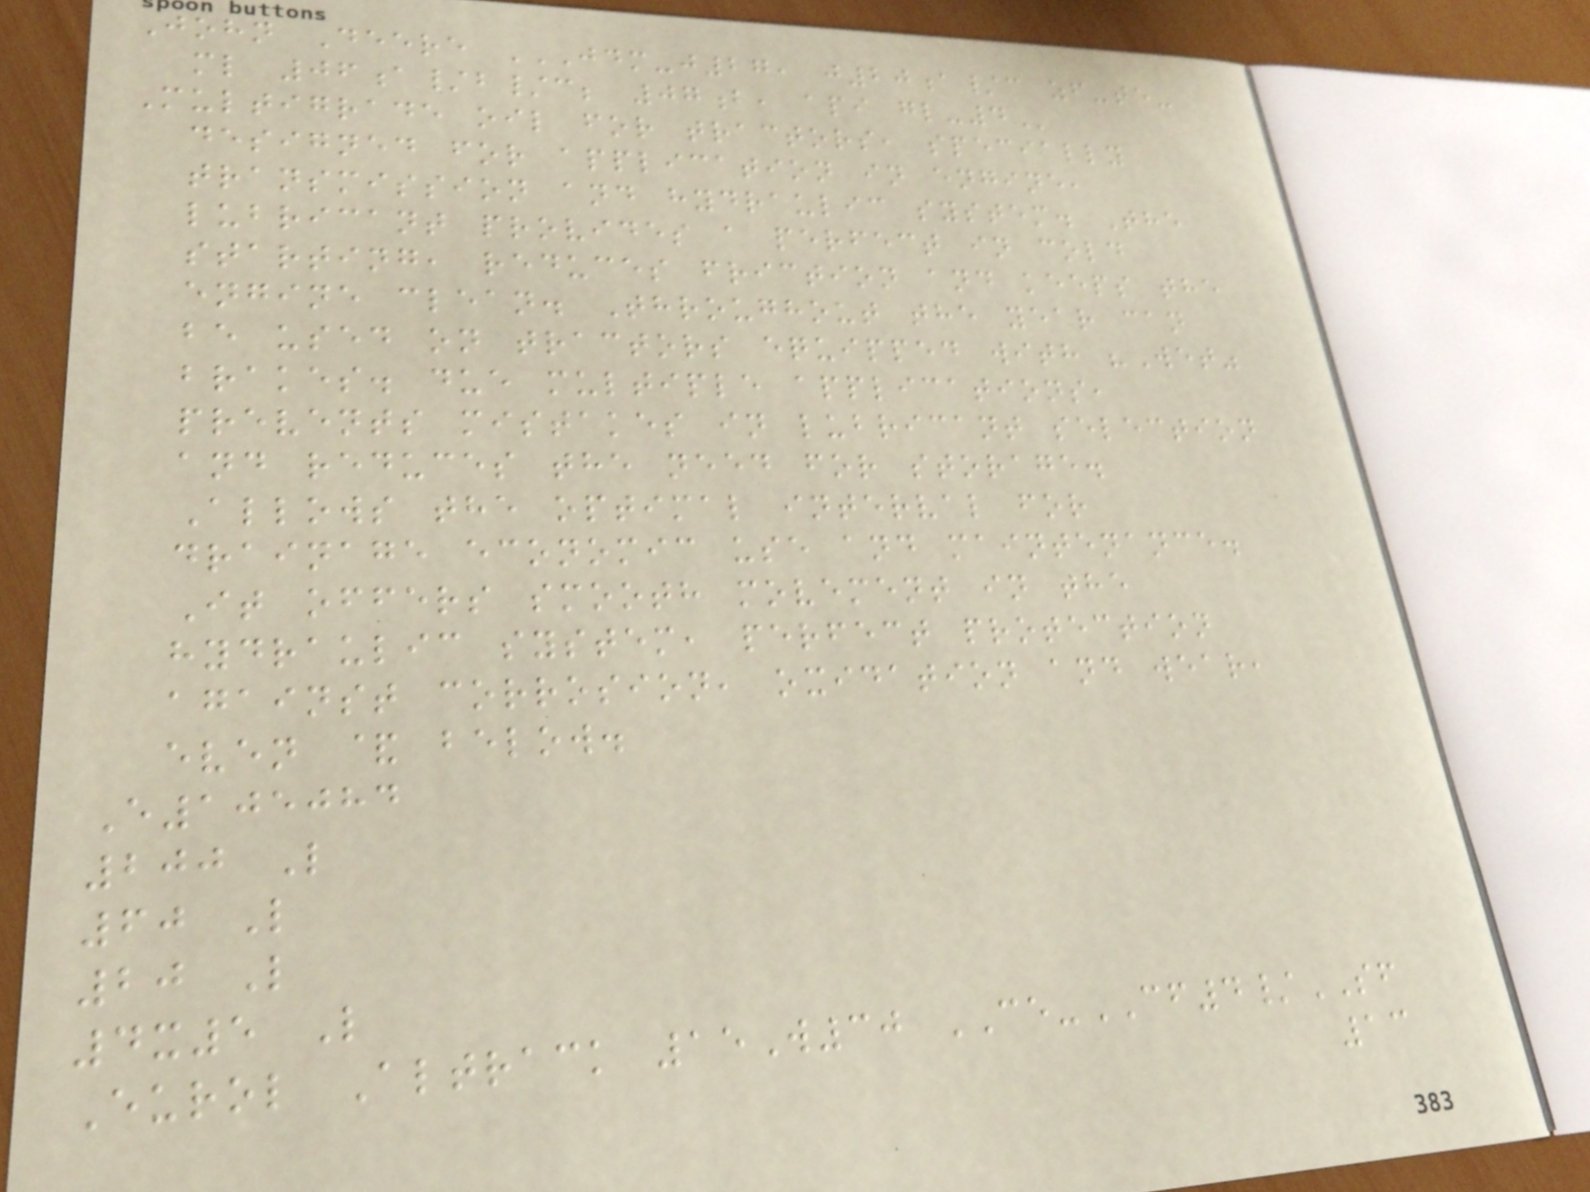John Deere JDM-J27, J20A/C ZF-TE-
ML 06A/B/C; 07B, API GL-4
Multigrade oil for tractors, specially
designed for application in engine,
transmission and hydraulic system. The
lubricant provides a perfect in cold
starting, reduces friction and keeps the
engine clean. Throughout the year can
be used on tractors equipped with "Wet"
brakes. due multiple applications,
prevents mistakes in lubricant selection
and reduces the need for storage.
Allows the optimal interval for
drainage economic use and maintenance.
It offers smooth movement in the
hydraulic system, perfect protection
against corrosion, oxidation and wear,
even & below.
E105084
200 L
60 L
20 L
4x5 L
Eurol Altrack 15W30 CE-CF4/SF
13
